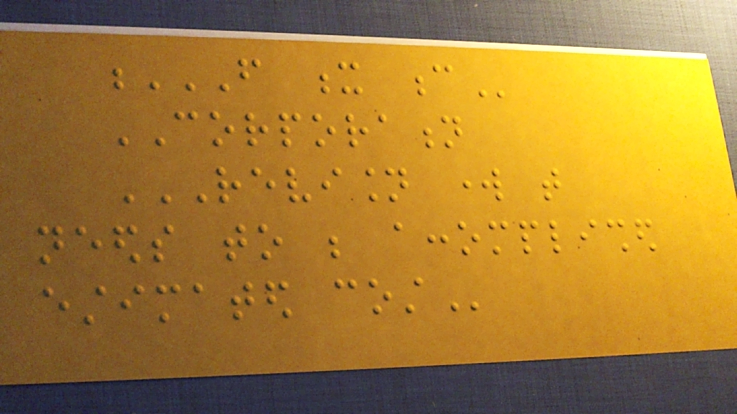F X C
CORPORATION
REVISION WORK THAT
NEEDS TO BE ACCOMPLISHED
ESTIMATED COST
